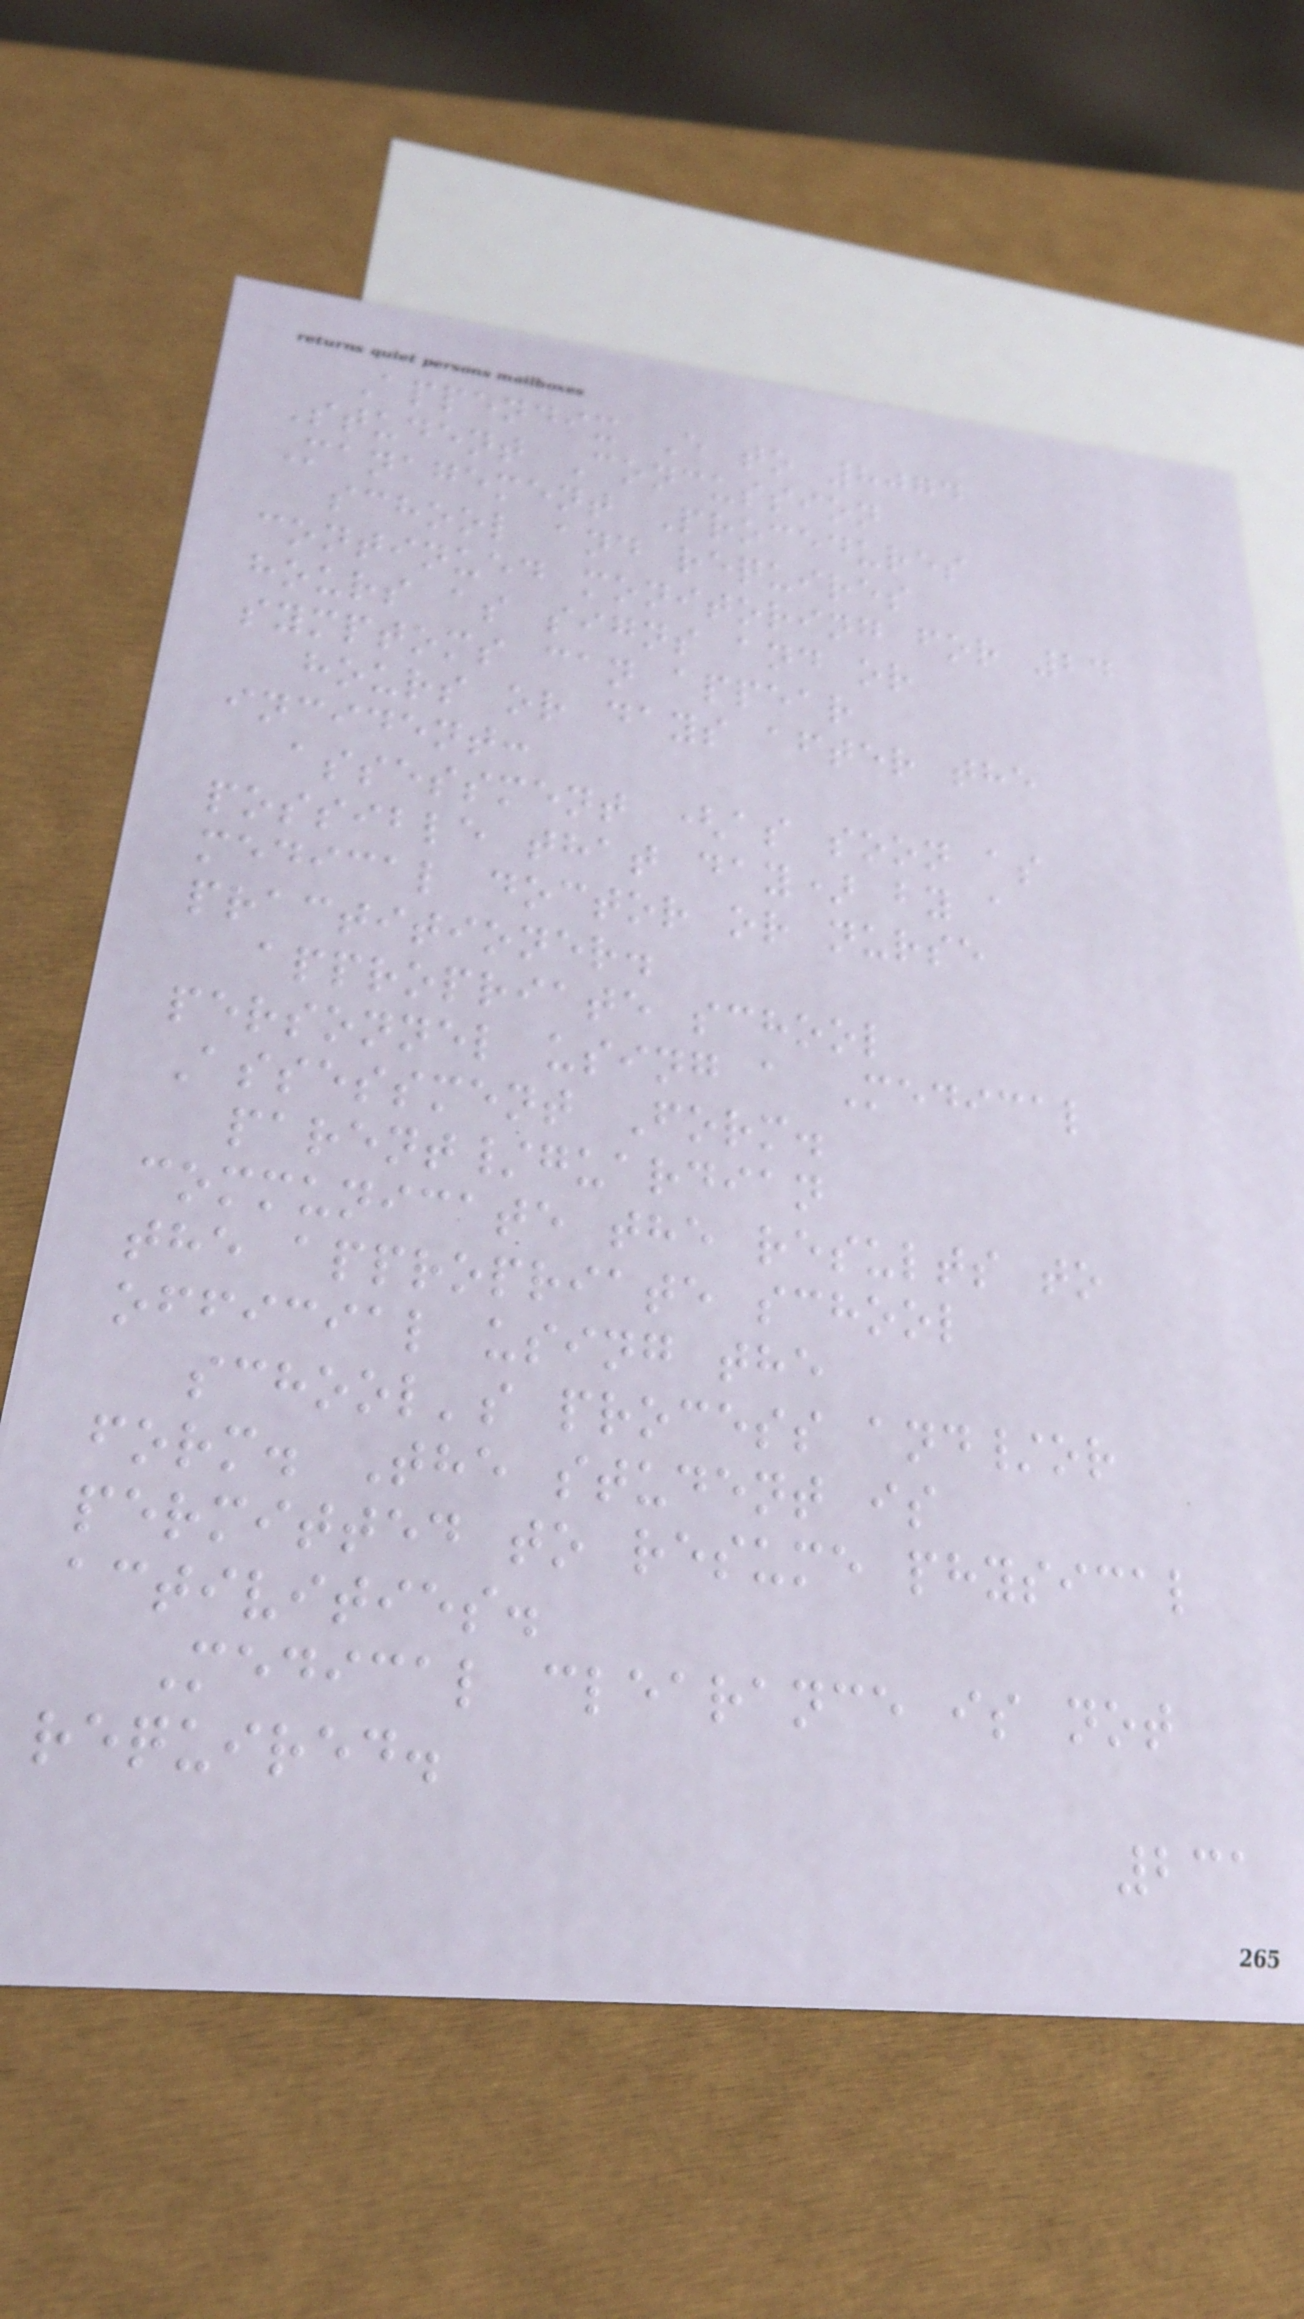Appendix E to 8074
Student Concussion
Management Procedures
school and requires
continued monitoring for 24
hours as signs and or
symptoms can appear
hours or days after the
incident:
assessment (as soon as
possible that day) by a
medical doctor or nurse
practitioner.
appropriate school
personnel using a Medical
Assessment Form.
parent/guardian
communicate the results to
the appropriate school
official using the
school's process and/or
form. The student is
permitted to resume physical
activities.
Medical clearance is not
required.
231
